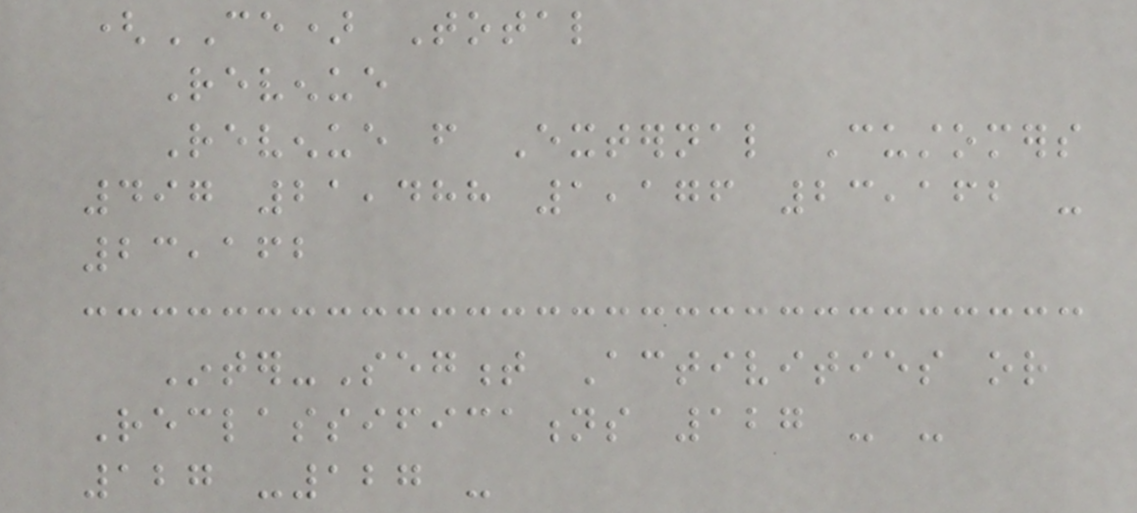(CE) Total
Revenue
Revenue from External Customers
497 21,488 1,176 23,162 -
23,162
Inter-Segment Activities or
Reclassifications 127 - -
127 -127 -
